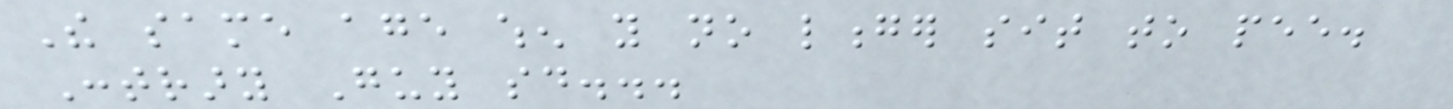The same age when you no longer sit to pee.
Contrary Guy said...
